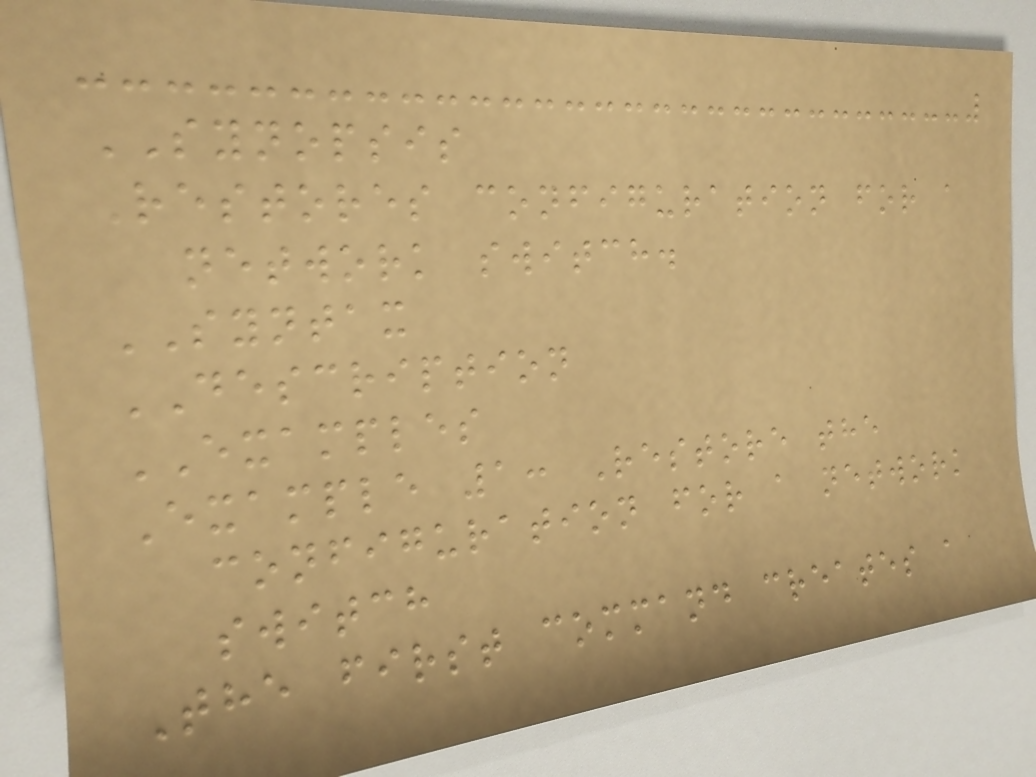SYNOPSIS
Restores configuration for a
network switch.
SYNTAX
DESCRIPTION
EXAMPLES
Example 1: Restore the
configuration for a network
switch
The first command creates a
